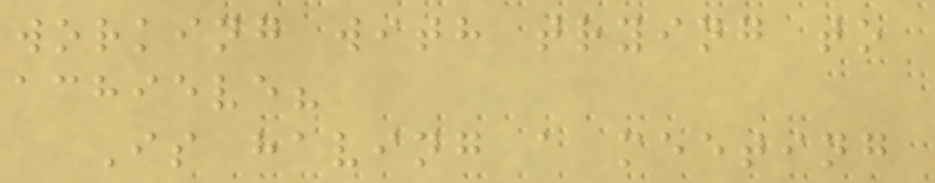working with trying to
achieve?
Is having a meeting
